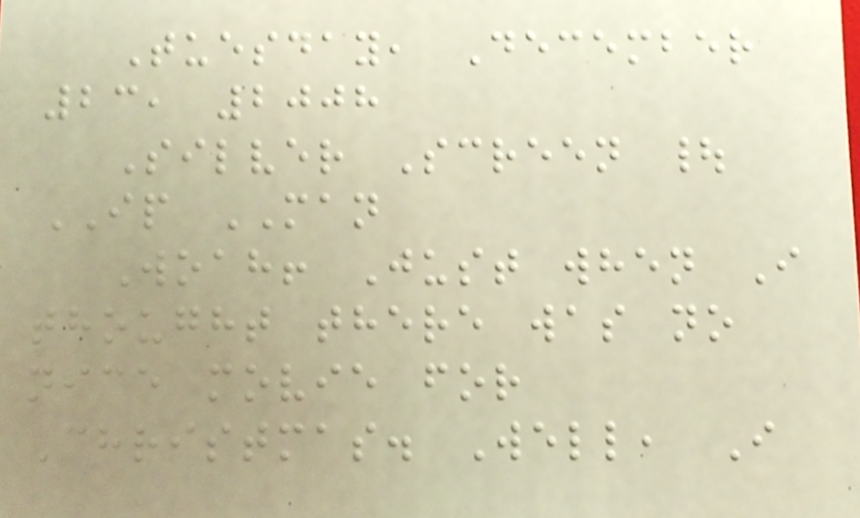Tuesday, December
23, 2008
Silver Screen |
IP MAN
Woah! Just when I
thought there was no
nice movie for
Christmas. Well, I
